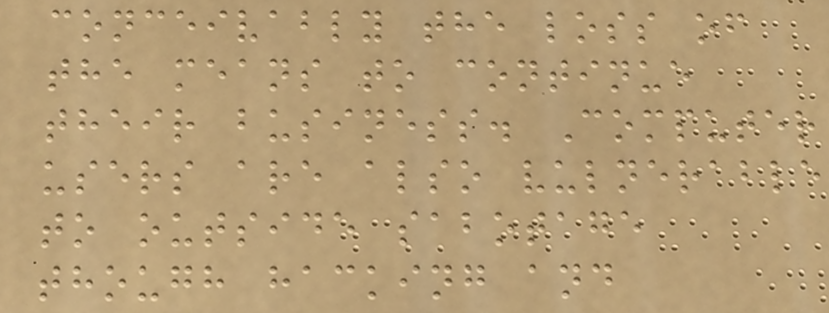conceivably the loss of
the means to continue
their business. Computer
users are also vulnerable
to outside sabotage
though hacking and
